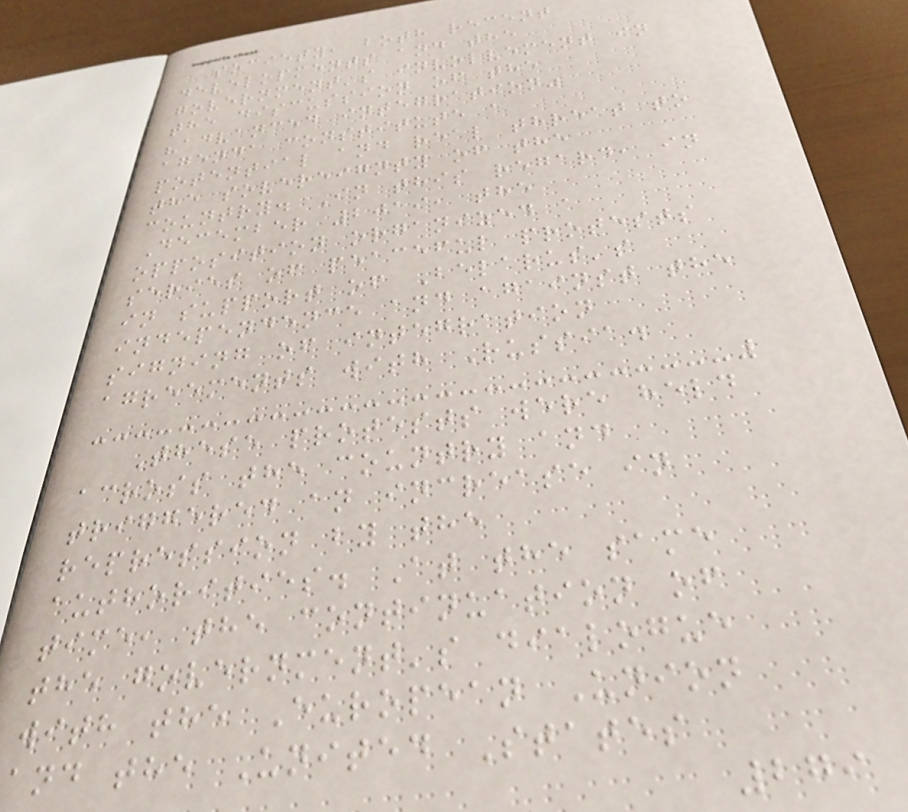society, both recent
developments and the
government's involvement in
the discussion of the
"advanced integration"
agenda constitute a
potential and real threat to
the sovereignty of the
country. In this regard, in
December 2019, the
opposition organized a
series of peaceful protests
in support of Belarus's
independence and against the
signing of integration
agreements with Russia.
These protests were held
across the country and
triggered an increase in
repression by the
authorities. At the same
time, the continuation of
the government's dialogue
with the European Union
and the United States
279
